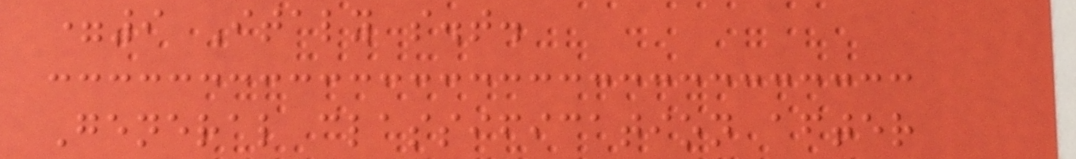=9 Italy s.t.
General classification after
